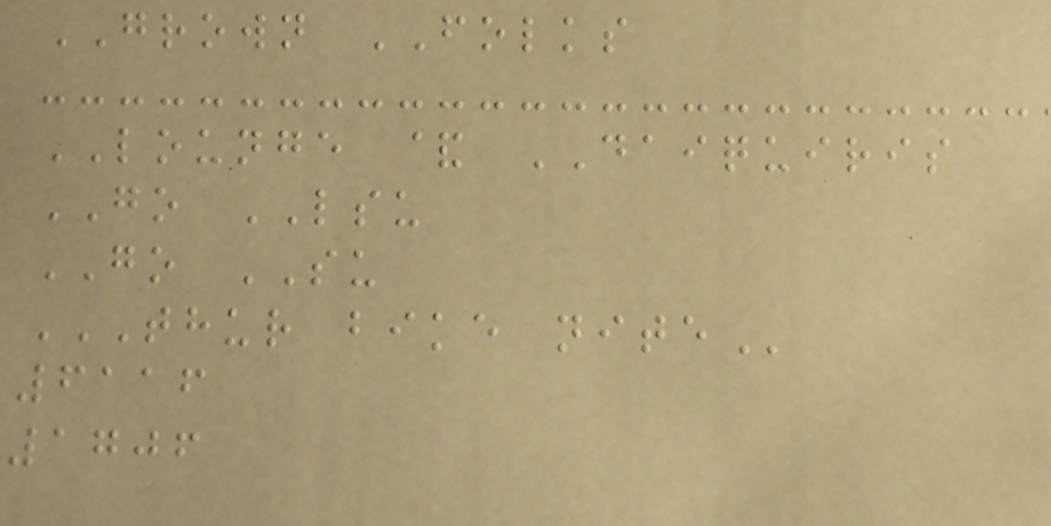GROWN FOLKS
LOUNGE & DAIQUIRIS
GO LSU
GO SU
THUR BIKE NITE
6116
1706
